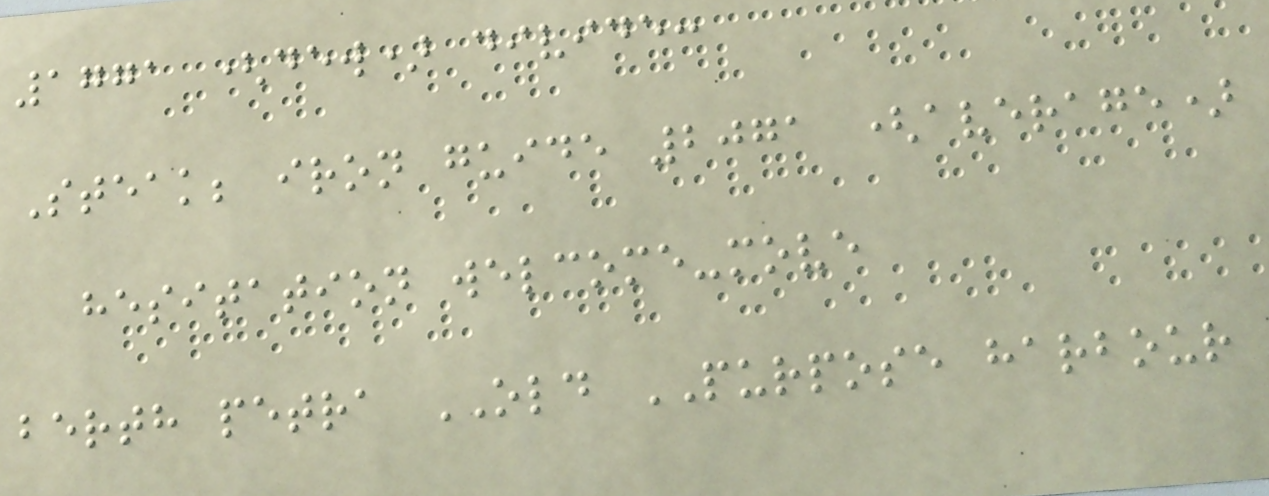1771 (dew) divide:
Steak; iron guide 2071 (average)
hesitation welcome-move
berth petra OLD PURPOSE harbour
